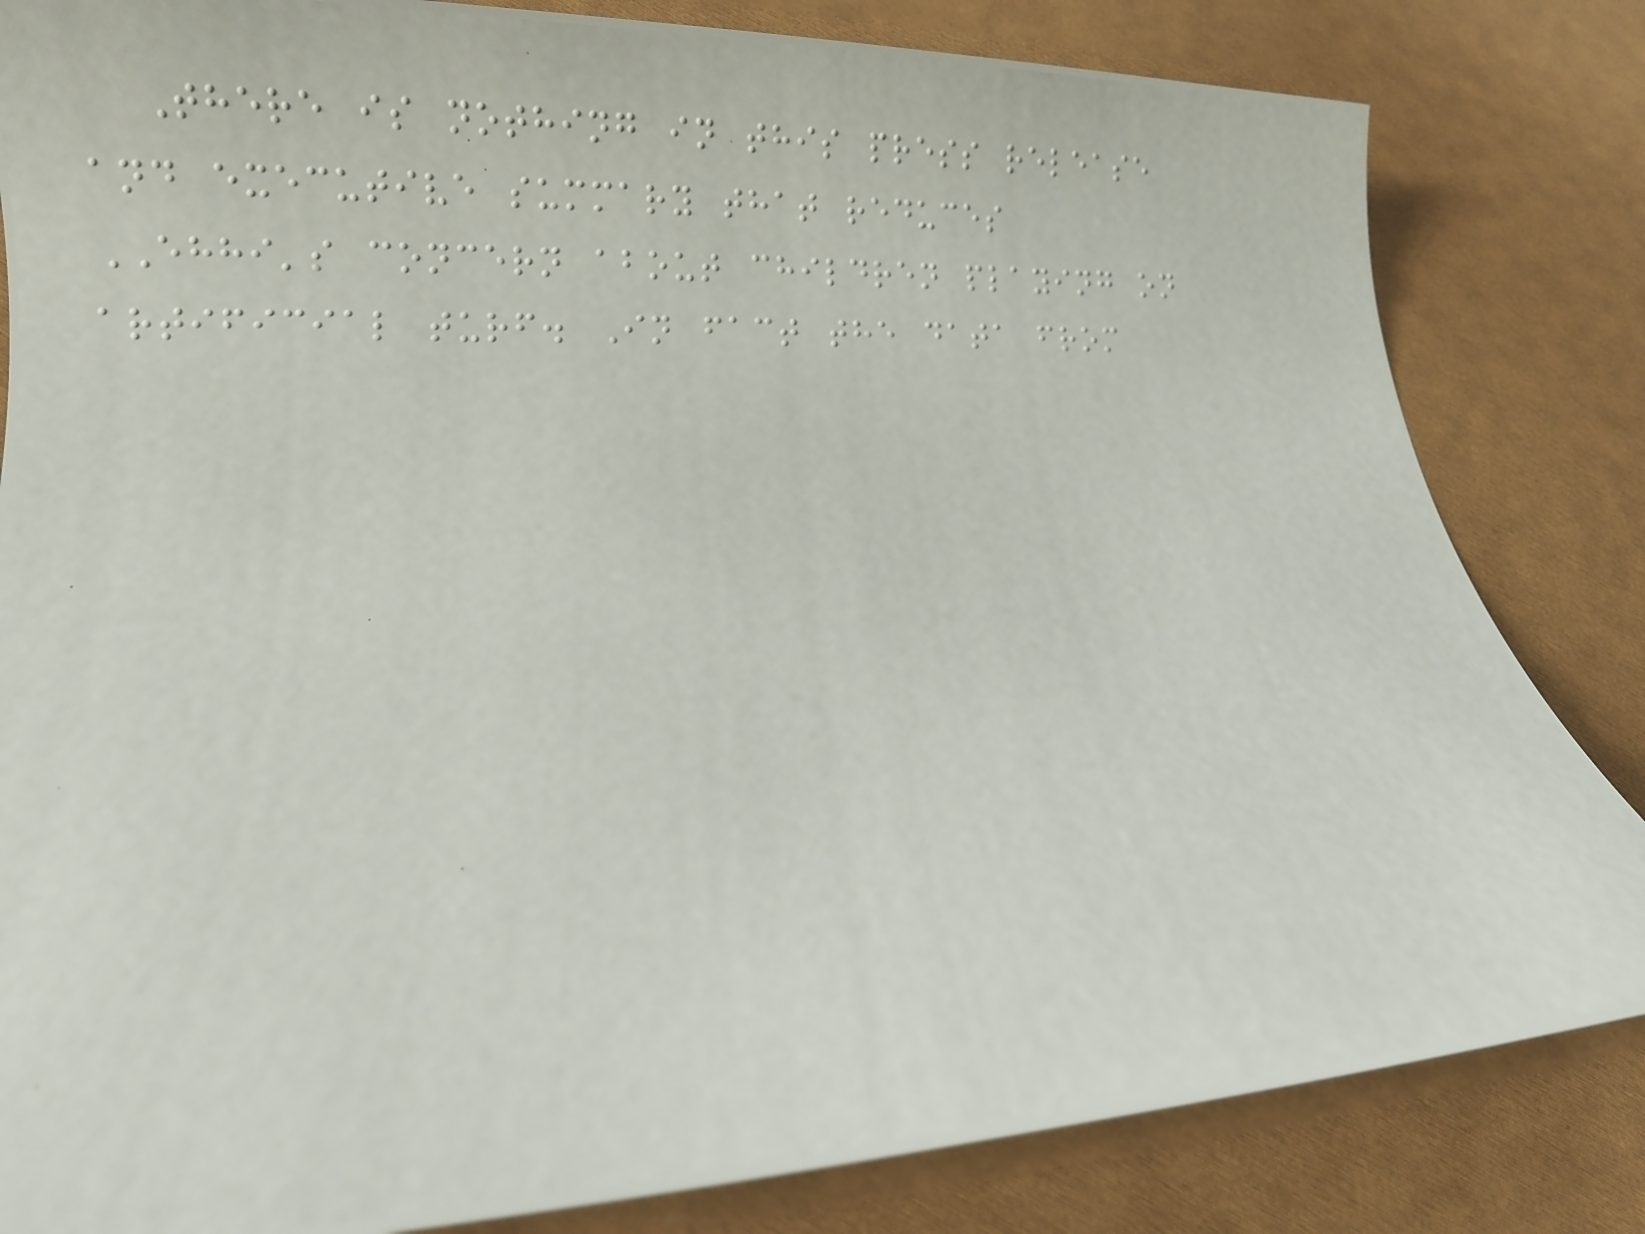There is nothing in this press release
and executive summary that reduces
EHHI's concern about children playing on
artificial turf. In fact the data from
